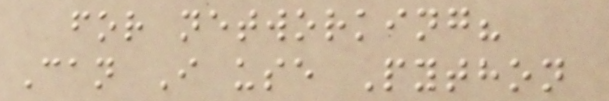for networking?
Can I use Python
